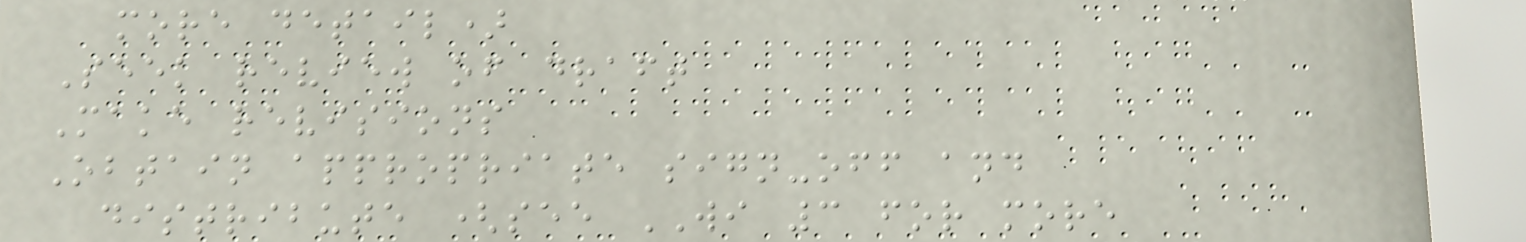more detail)
Seek review of draft
Make revisions
Obtain appropriate sign-off and
distribute (see WI 3 for more
